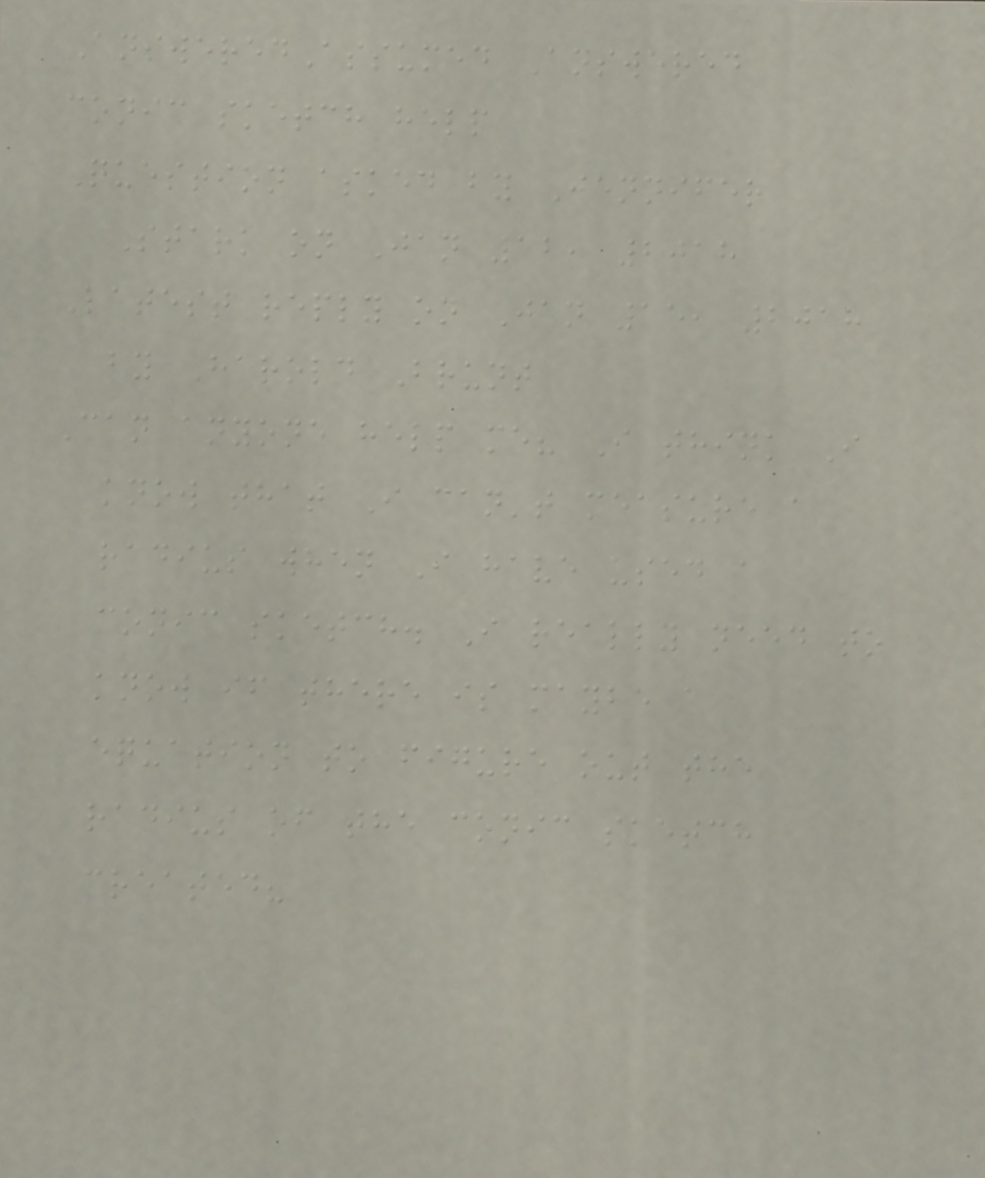AnsweredAssumed Answered
conic sketch help
Question asked by Jennifer
Stark on Jan 12, 2018
Latest reply on Jan 15, 2018
by Harold Brunt
Can anyone help me? I think I
know that I can't measure a
radius when I have used a
conic sketch. I really need to
know if there is maybe a
equation to figure out the
radius of the conic sketch
created?
